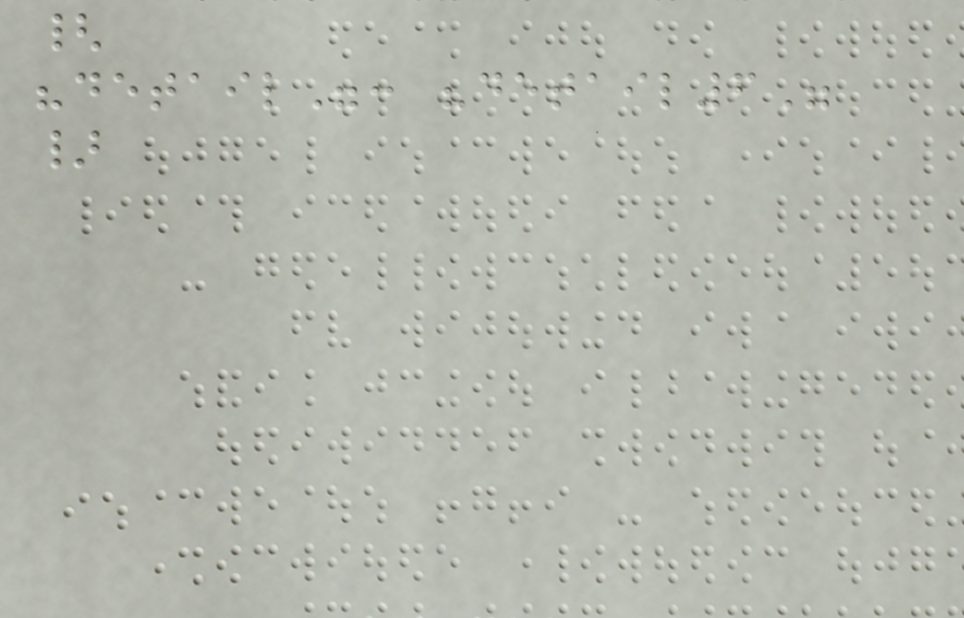{
"detail": "detail6"
}
